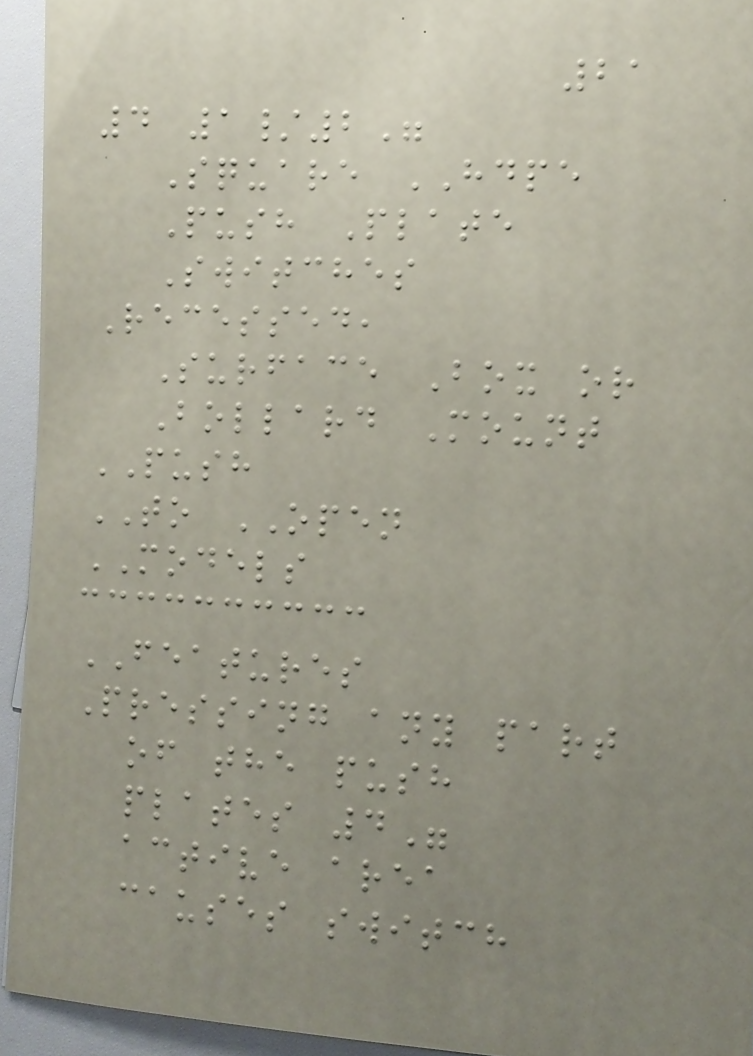21
4 1/2"
Square HDPE
Push Plate
Switches
Recessed,
Surface Box or
Bollard Mount
PUSH
TO OPEN
MODELS
FEATURES
Pressing any part
of the push
plates 4"
active area
causes switch
